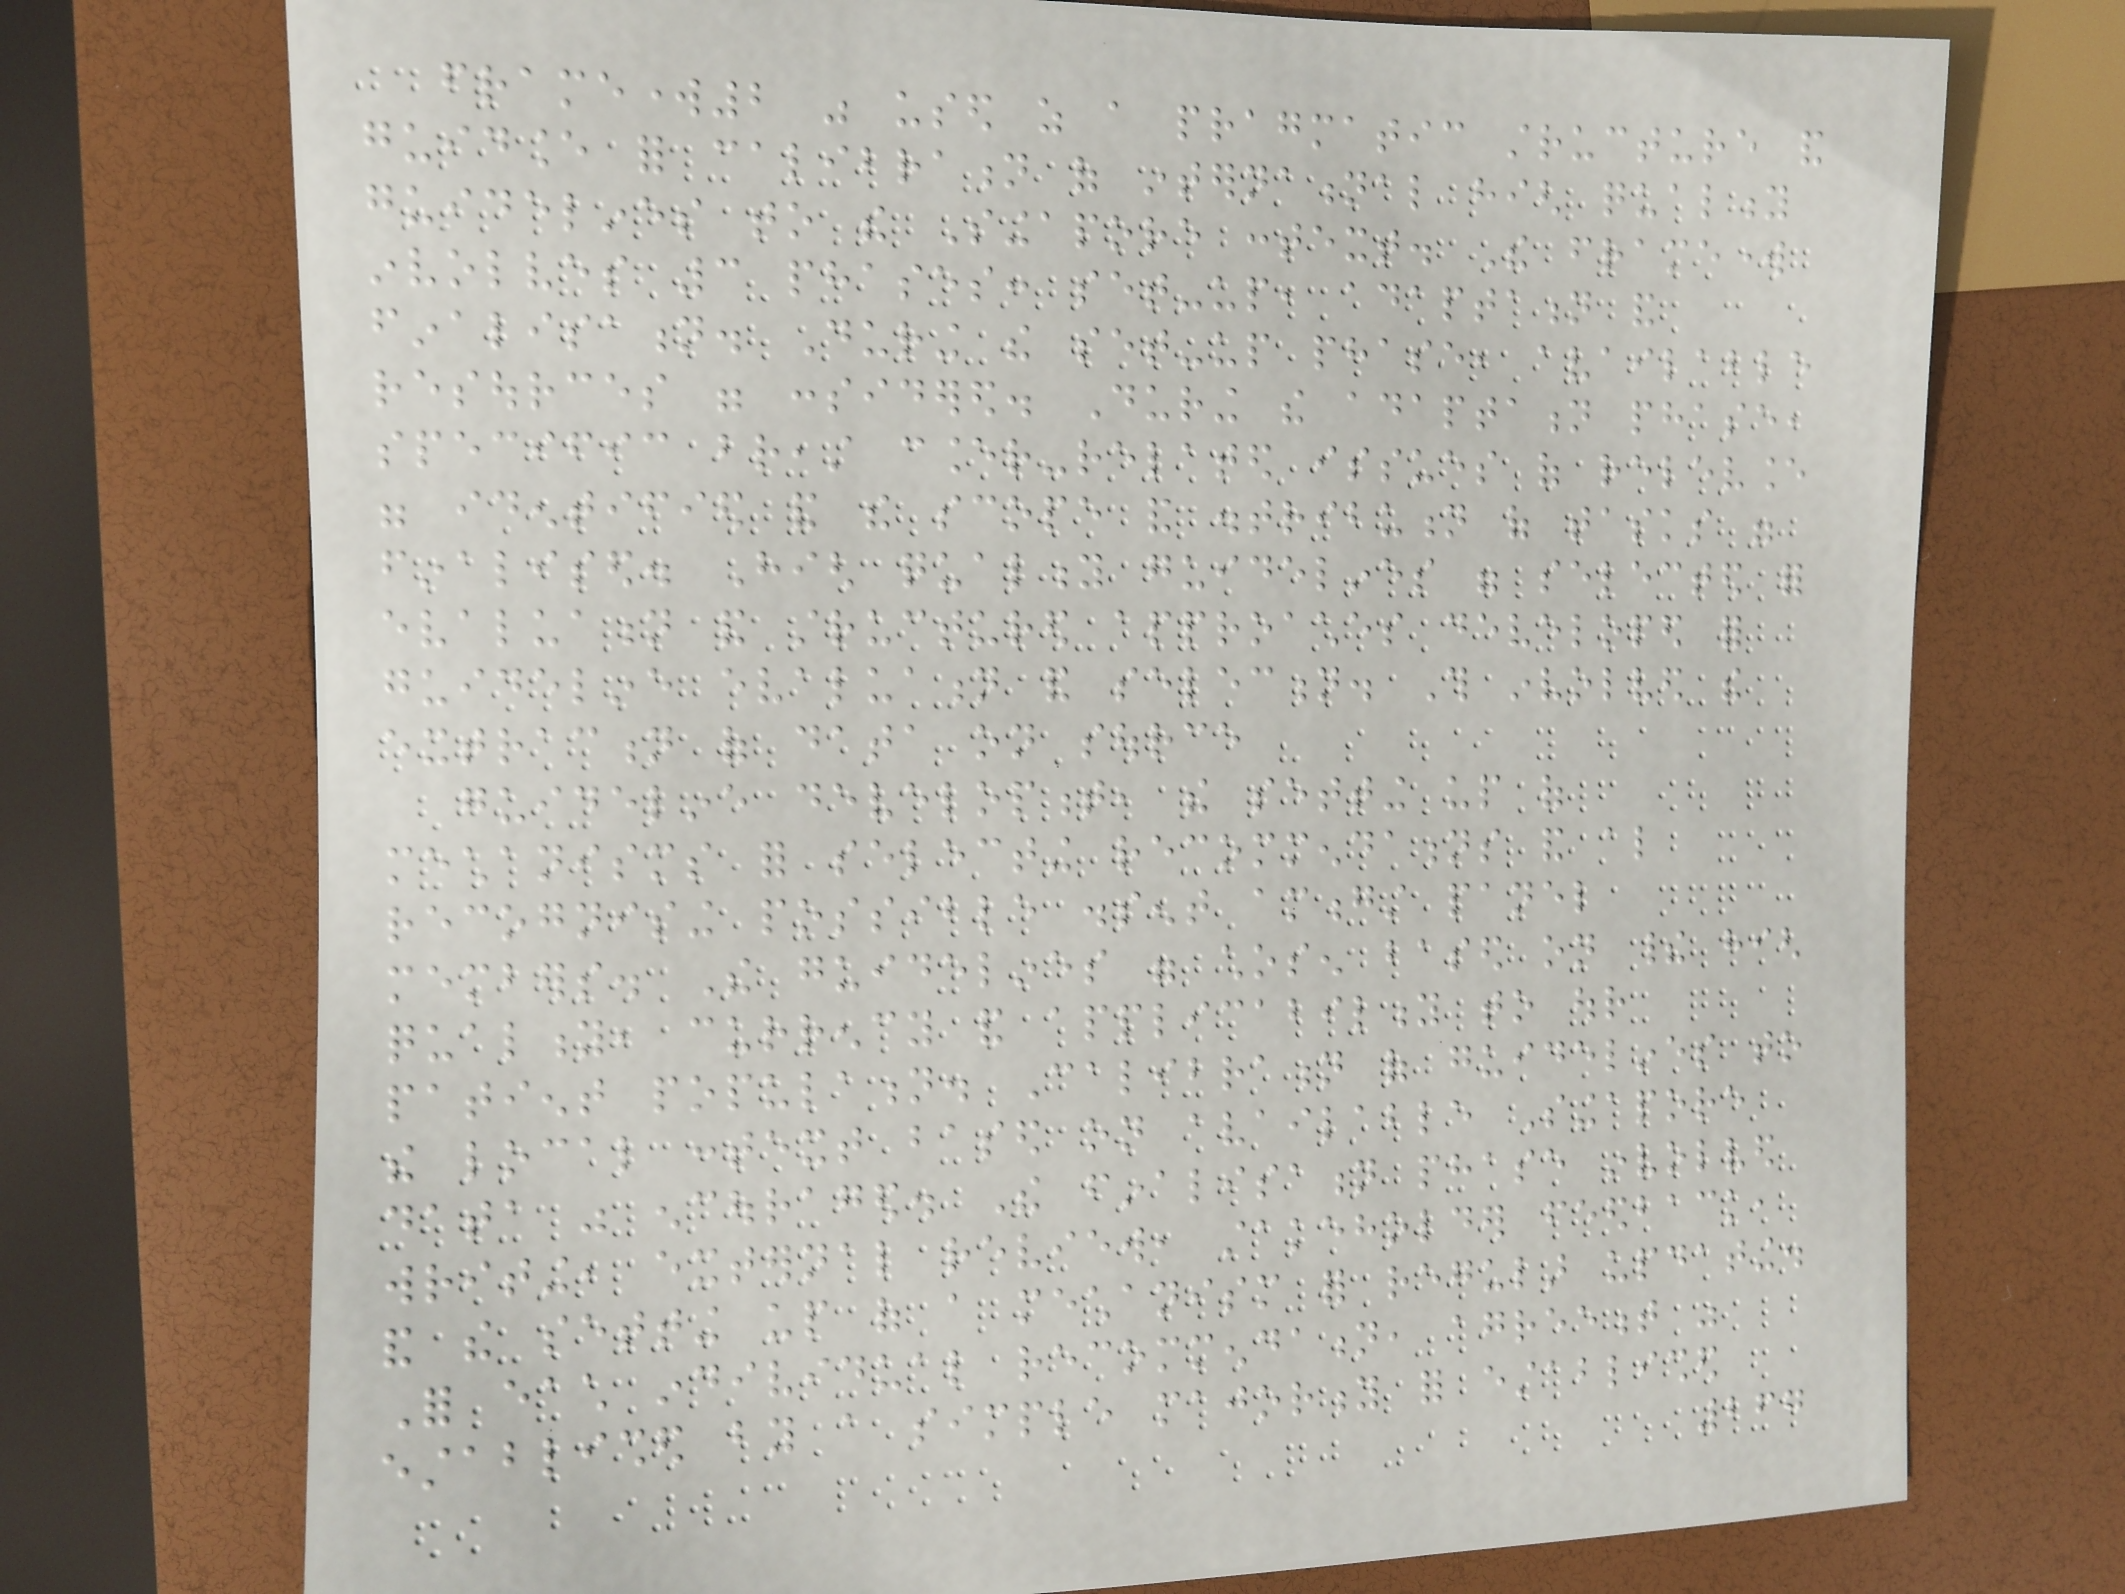framework2 was used as a pragmatic structure and
guidance for calibration of international high quality
guidelines to the Singapore context. The framework
involves 3 phases: set-up, adaptation and
finalisation. During the set-up phase, available
resources were considered. During the adaptation phase,
specific breast cancer-related issues of relevance
were identified and the scope and distribution of tasks were
finalised. High quality guidelines were selected for
evaluation and structured approaches developed for
guideline evaluation and selection. This involved the
extraction of data on source
guideline development, the setting up of
mechanisms for selecting recommendations and also
recognising possible dissent amongst panel
members. The guidelines were chosen based on their high
quality, currency and applicability to our
patient population. Calibration of guidelines to
the local context based on available Singapore
data was encouraged. The finalisation phase involved
writing, external review, stakeholder feedback,
and the setting up of a mechanism for regular updating.
For each individual recommendation, agreement was
established by a simple majority for established
267
